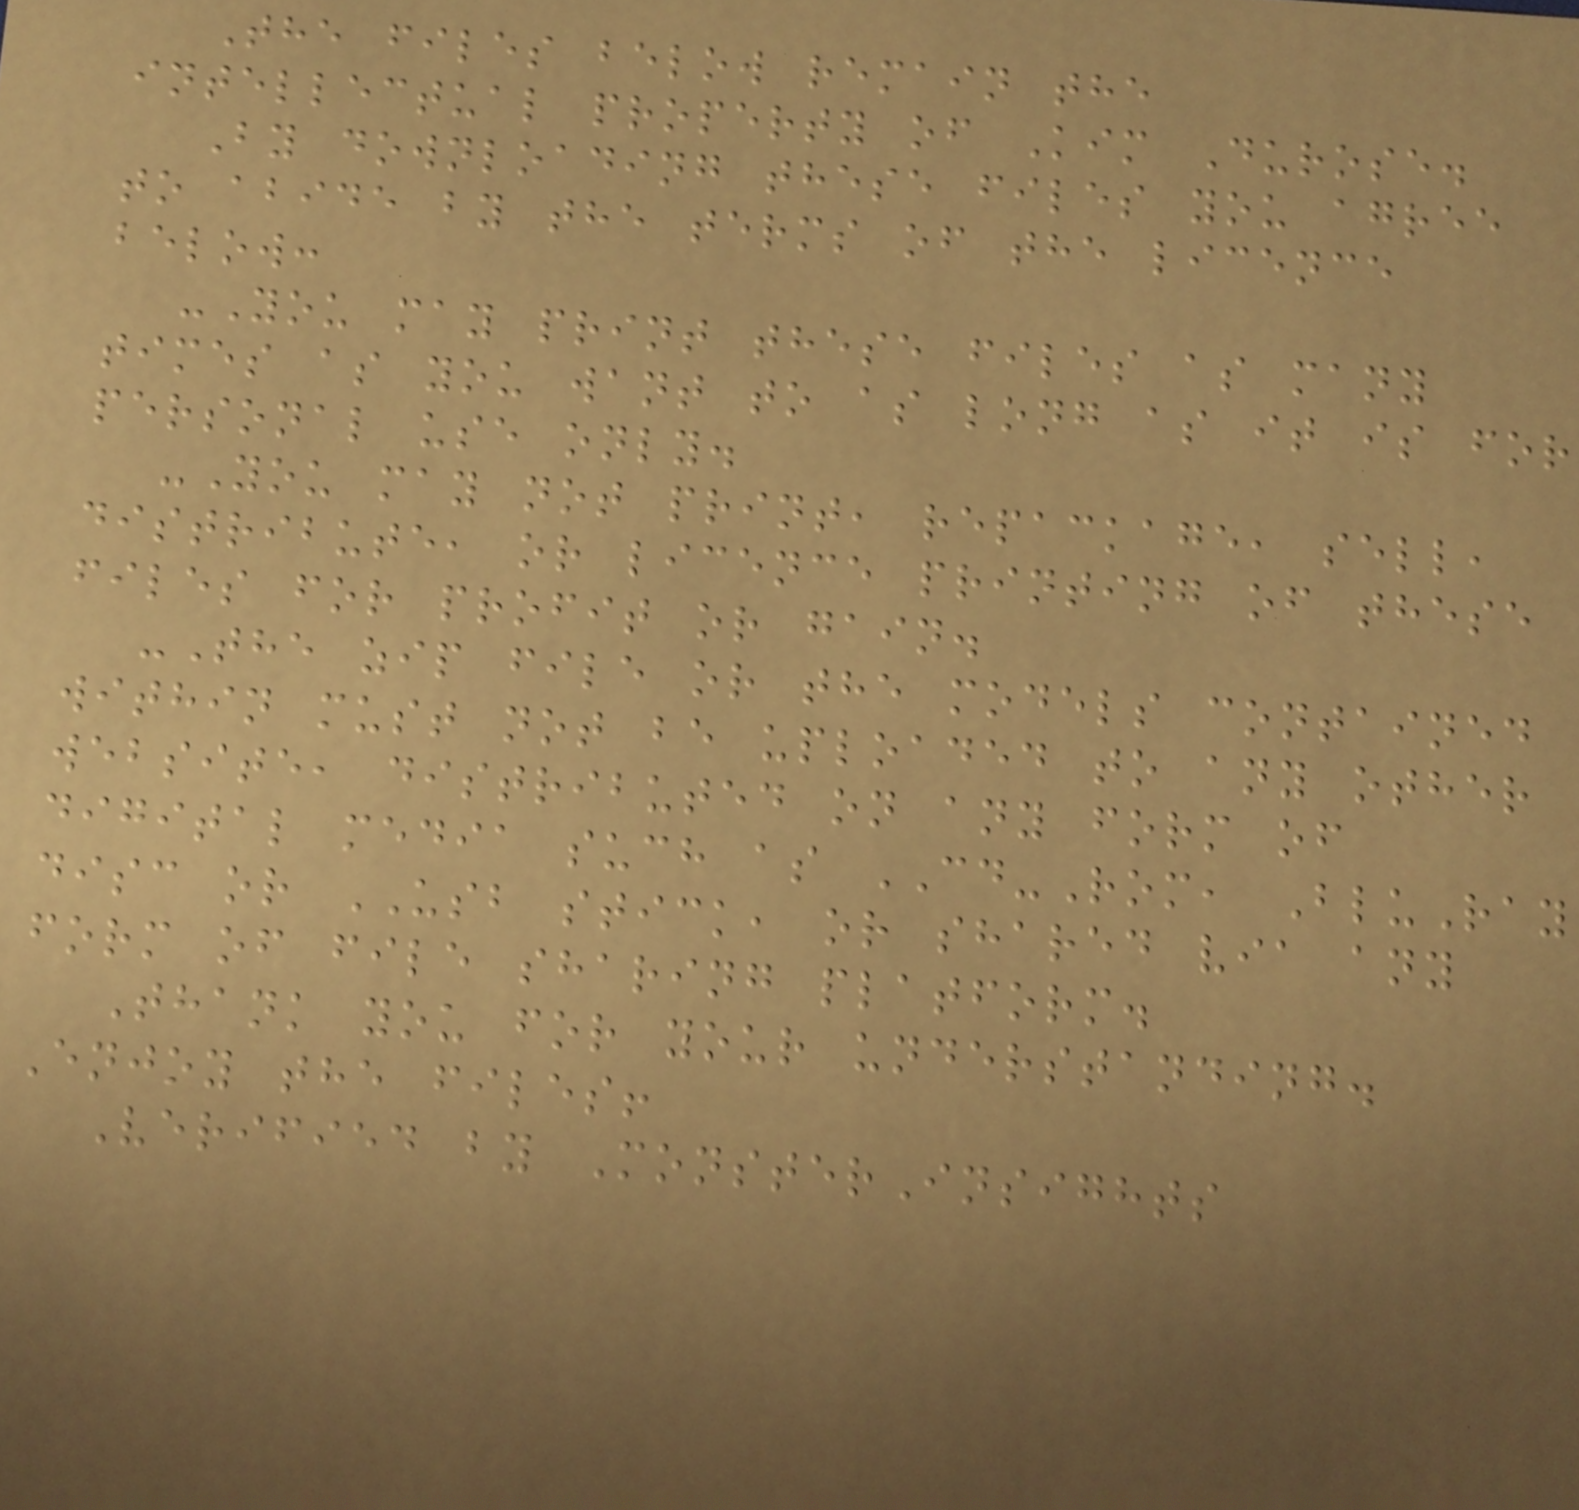The files below remain the
intellectual property of Kim Durose.
By downloading these files you agree
to abide by the terms of the licence
below:
-You may print these files as many
times as you want to as long as it is for
personal use only.
-You may not print, repackage, sell,
distribute, or licence printing of these
files for profit or gain.
-The zip file or the models contained
within must not be uploaded to any other
website, distributed on any form of
digital media such as CD-Rom, BluRay
disc or USB stick, or shared via any
form of file sharing platform.
Thank you for your understanding.
Enjoy the files!
Verified by MonsterInsights
